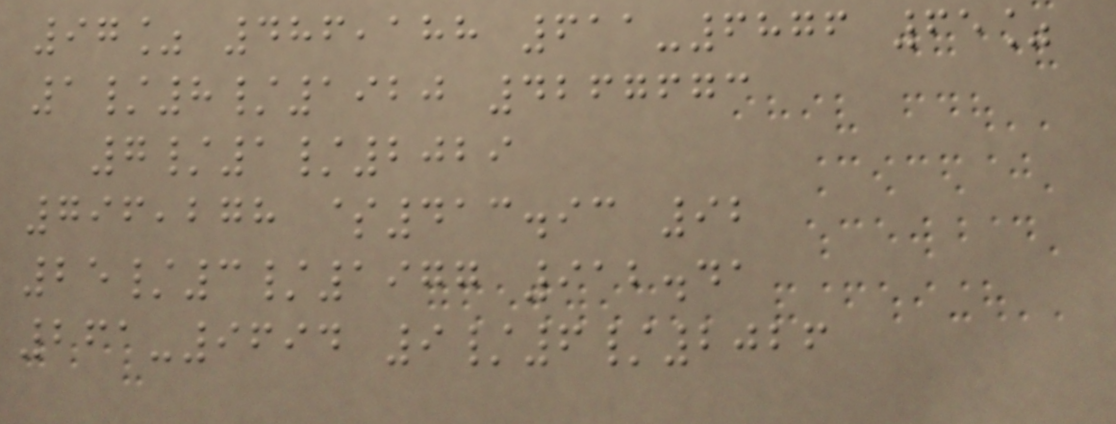97% 486,188 611-6876 65%
1/8/1920 4267673
7/1/2029
796,278 $413.93 92
25/3/1977 912.41
261-9694 9/6/2026
